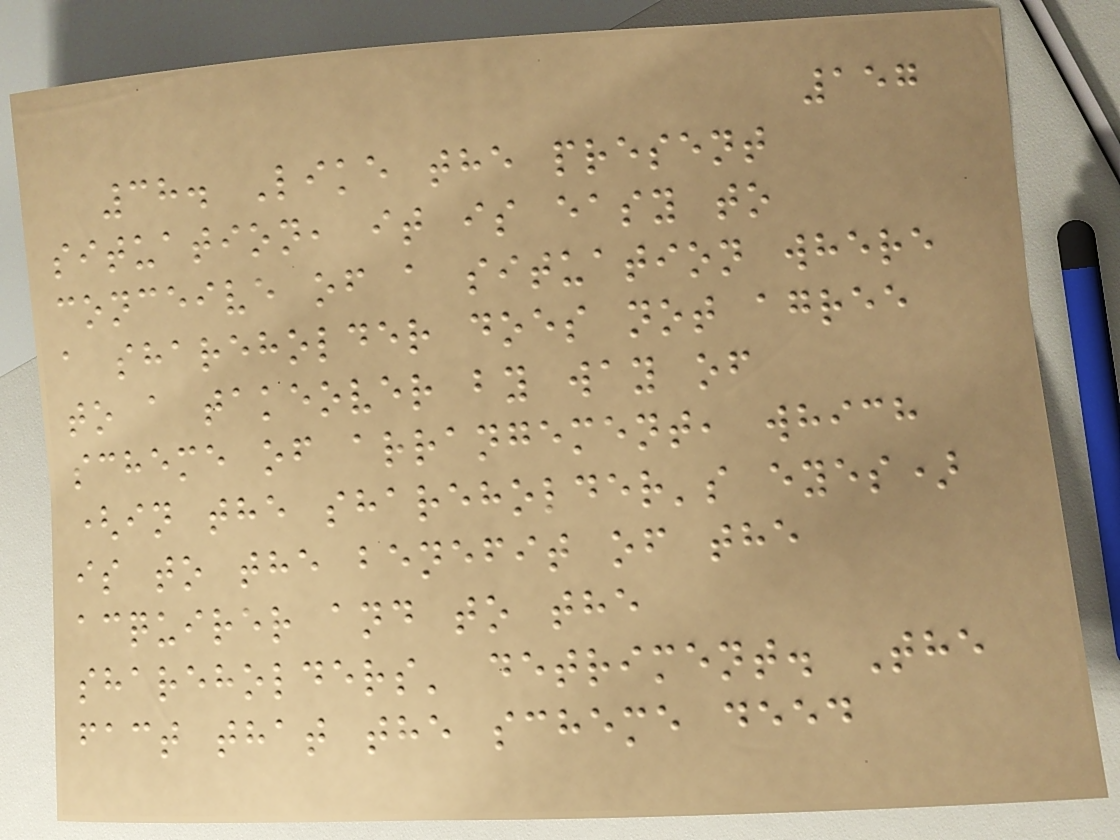157
38. Like the present
situation, it is easy to
conceive of a situation where
a shareholder does not agree
to a takeover by way of
scheme of arrangement, which
(in the shareholder's eyes)
is to the benefit of the
acquirer and to the
shareholders' detriment. The
fact that the scheme deed
